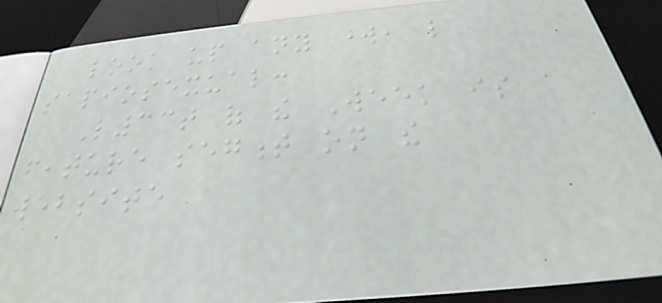look up any word, like
sapiosexual:
L33t of the Week is a
feature segment on the
website
